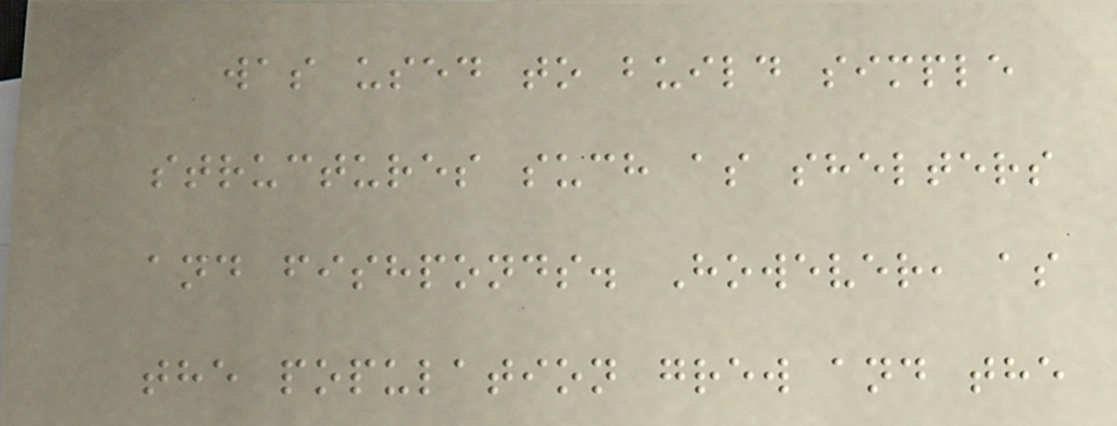was used to build simple
structures such as shelters
and fishponds. However, as
the population grew and the
